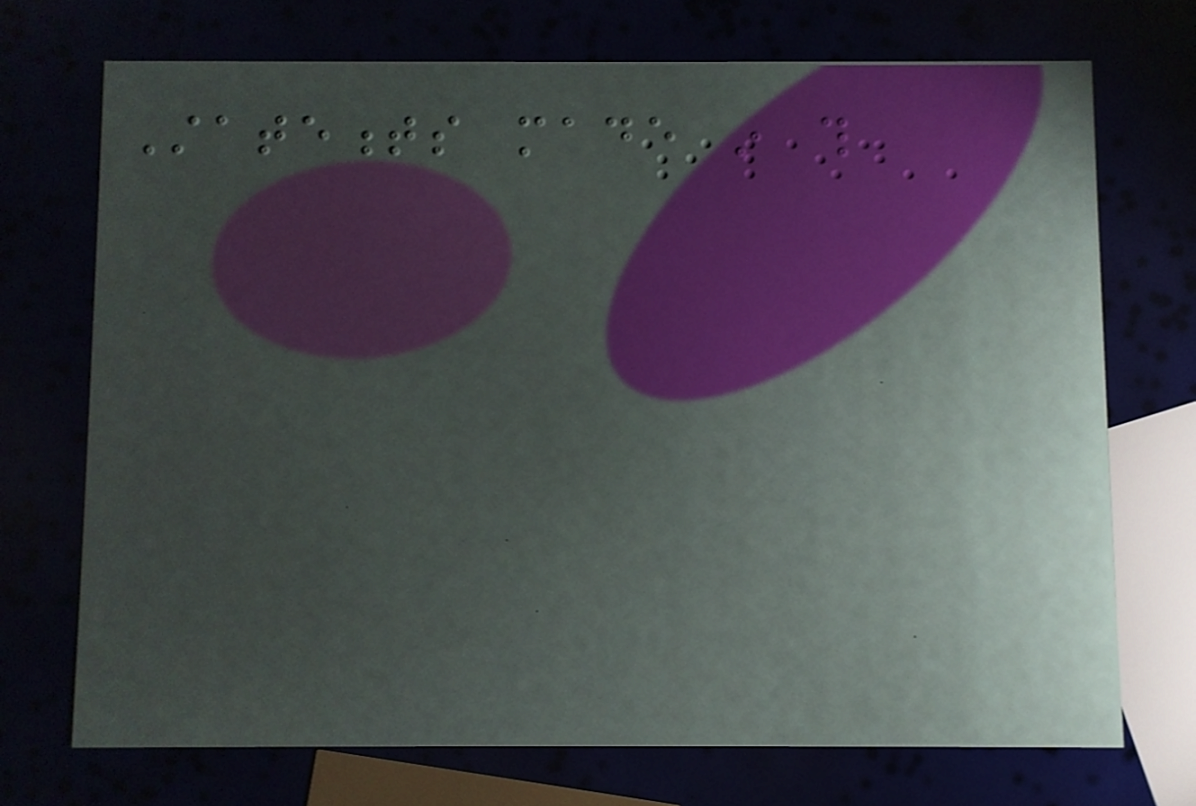Statements made in this
